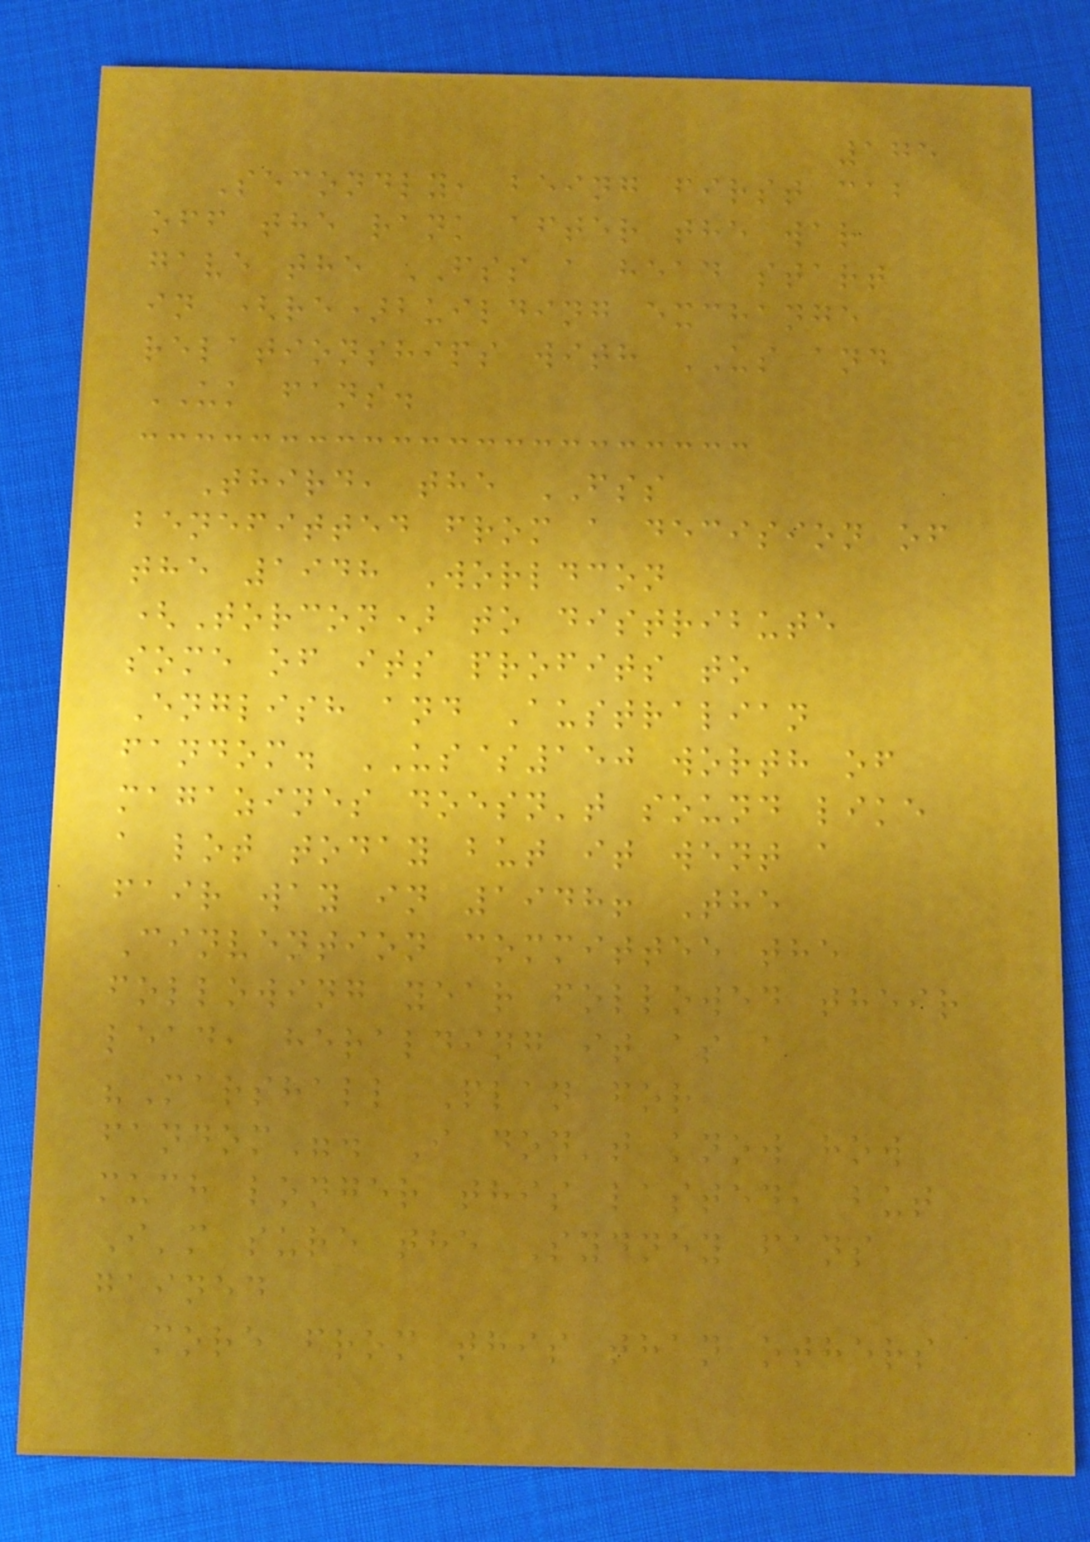175
Secondly, being first cab
off the rank after the war
gave the FSS a head start
in (re)building exchange
relationships with US and
UK fans.
Third, the FSS
benefitted from a decision of
the 1948 Worldcon
(Torcon) to distribute
some of its profits to
English and Australian
fandom. US$150 worth of
magazines doesn't sound like
a lot today but it went a
fair way in 1948! The
Cinvention committee the
following year followed their
lead, heralding it as a
"Marshall Plan for
fandom". I don't know how
much longer this lasted, but
I'm sure the Sydney fans
gained
more from this than others
